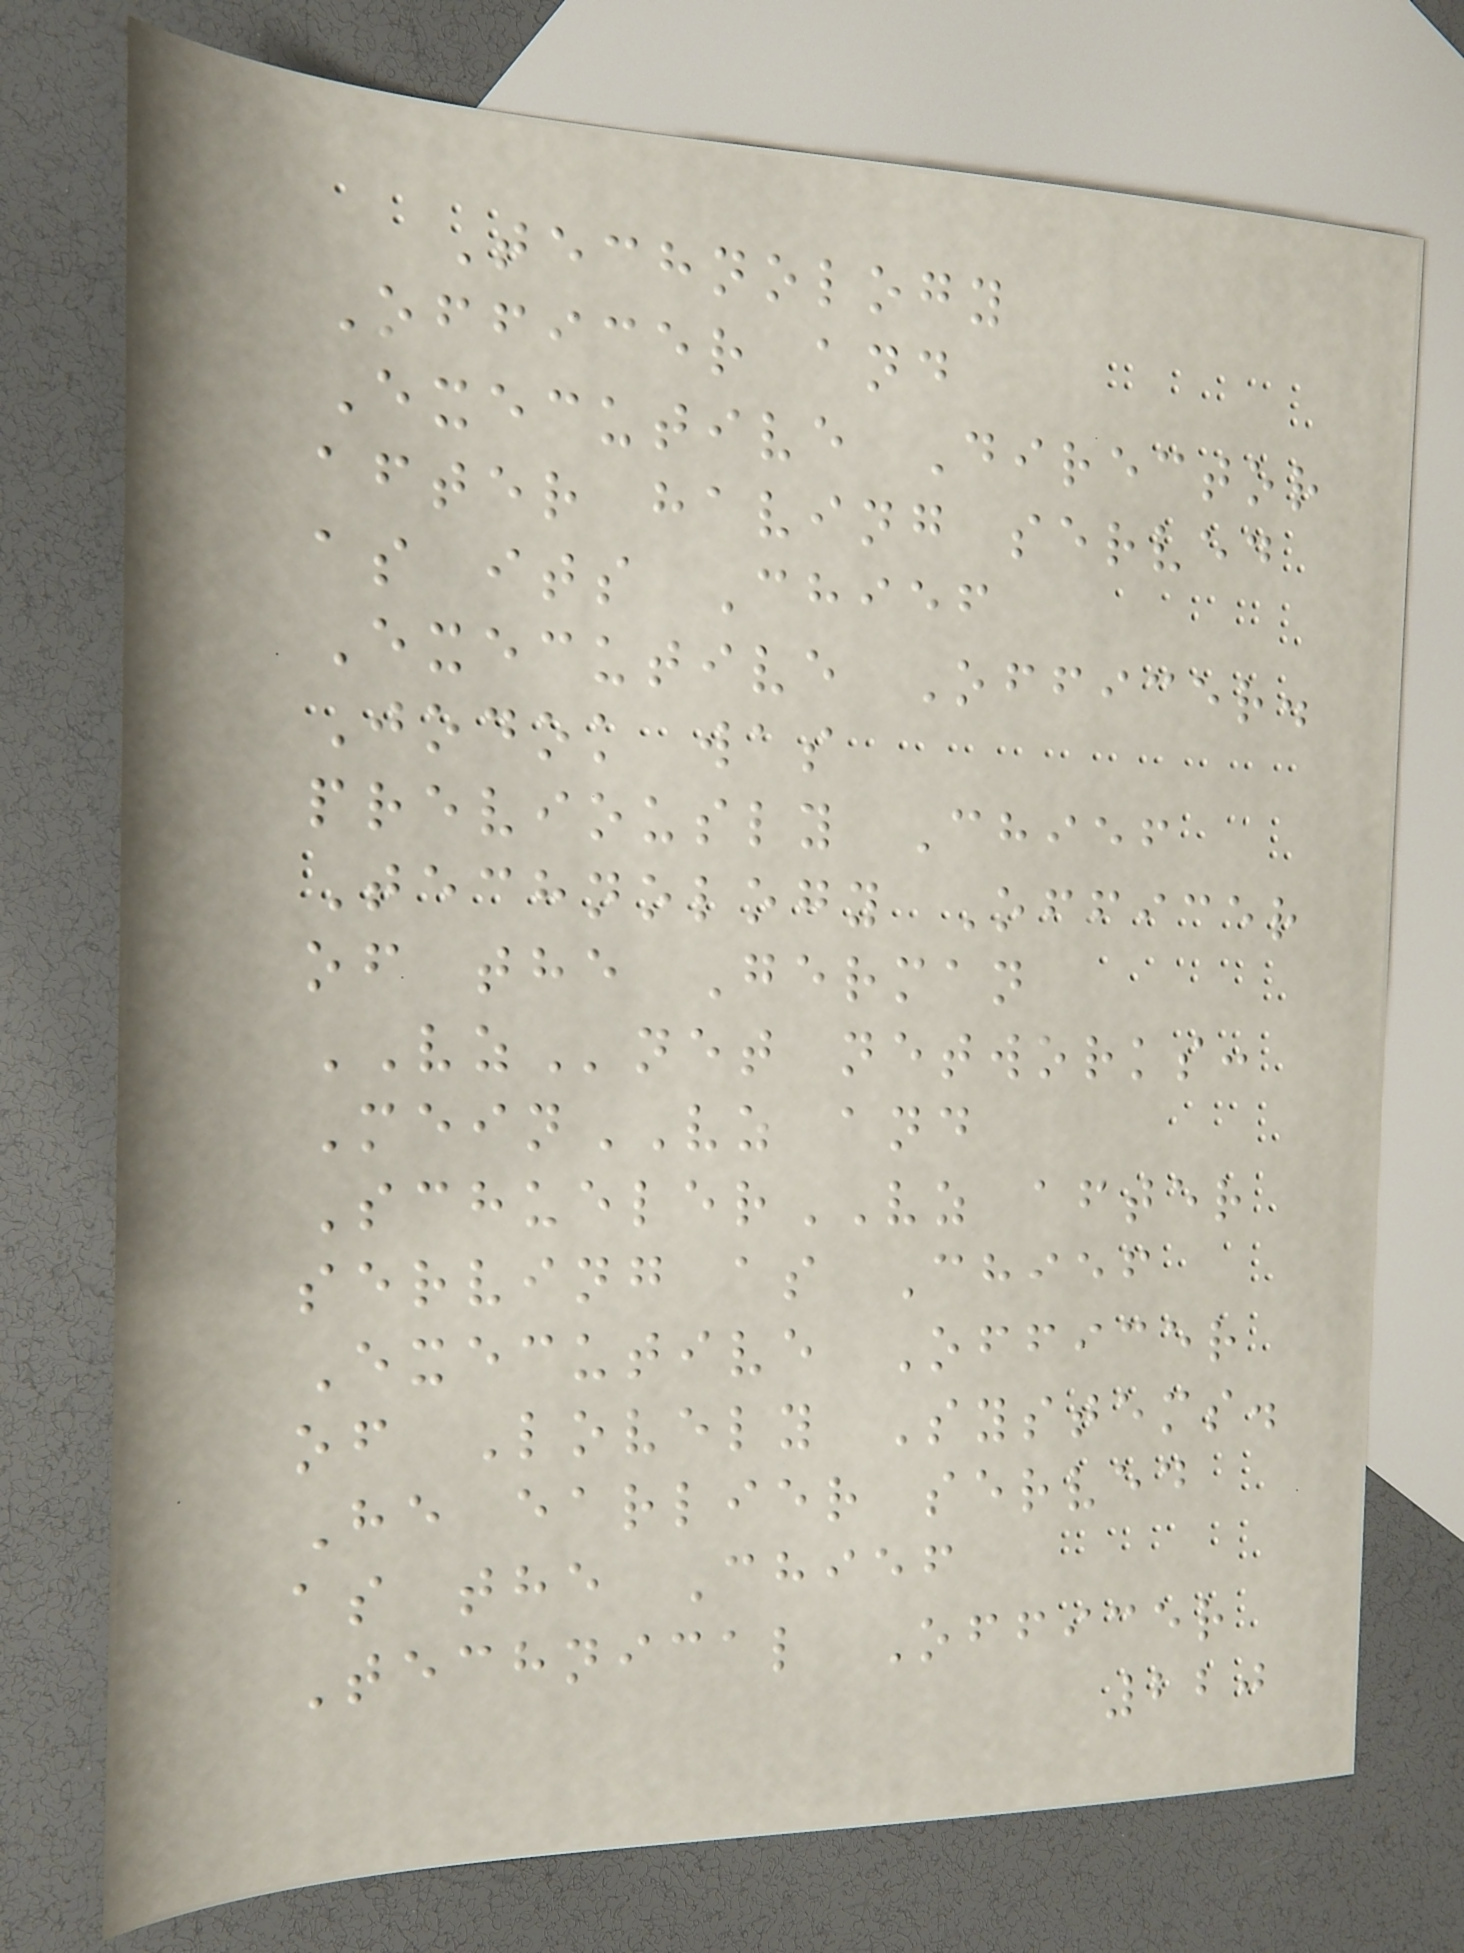Technology
Officer and
Executive Director
after having served
as its Chief
Executive Officer.
Jodok was
previously Chief
Technology Officer
of the German
VZnet networks:
MeinVZ and
SchuelerVZ after
serving as Chief
Executive Officer
of Lovely Systems.
He earlier served
as the Chief
Technical Officer
220
